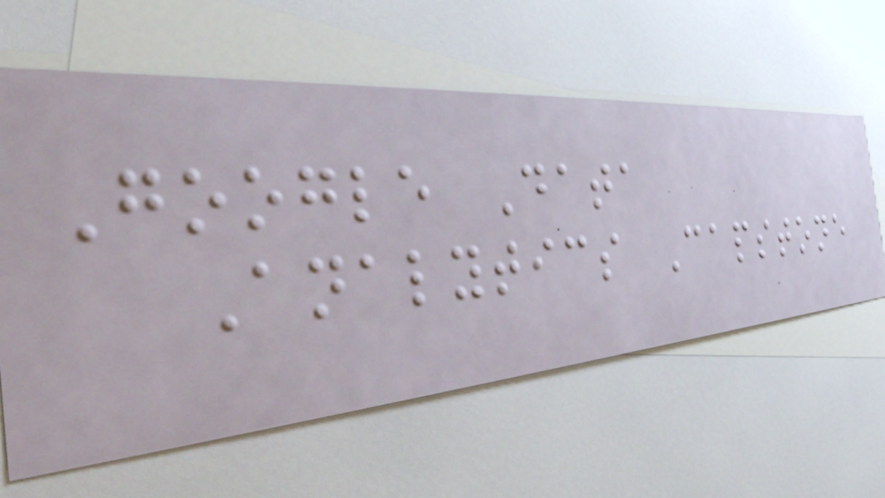Google Data
Analytics Capstone
